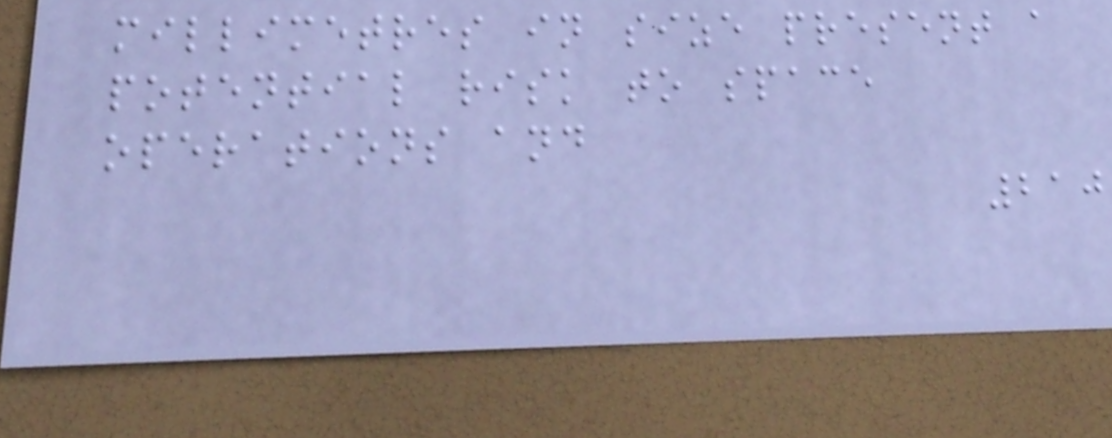millimetres in size present a
potential risk to space
operations and
210
